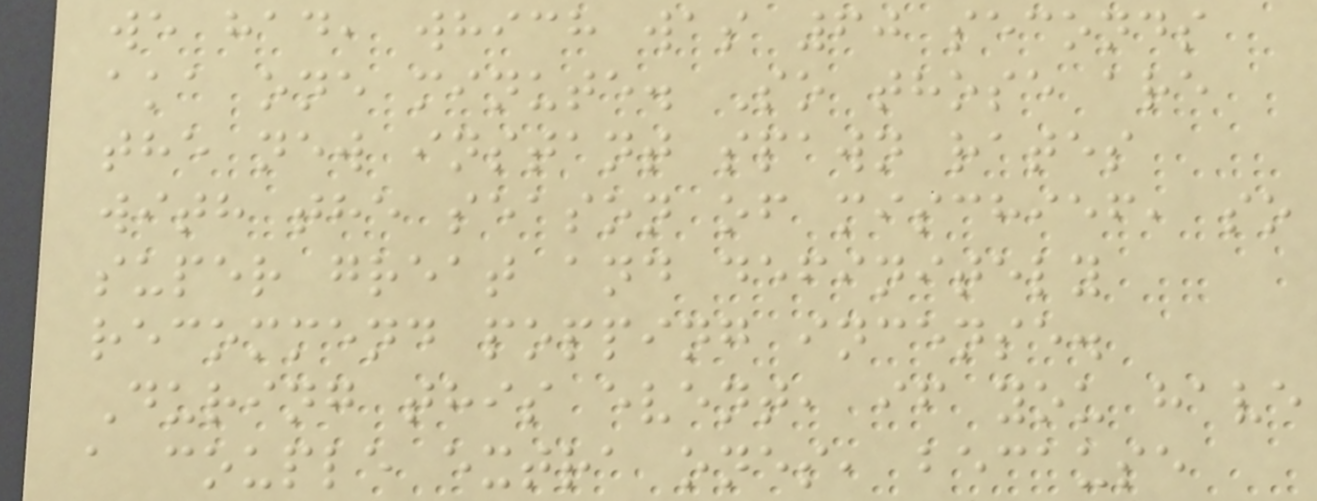we had, which was 60 seconds
aka one minute. So those are
the new instant spawn rates
with the season of mischief, so
super great and definitely
recommend popping incense.
During this event, if you have
a couple extra ones, because
